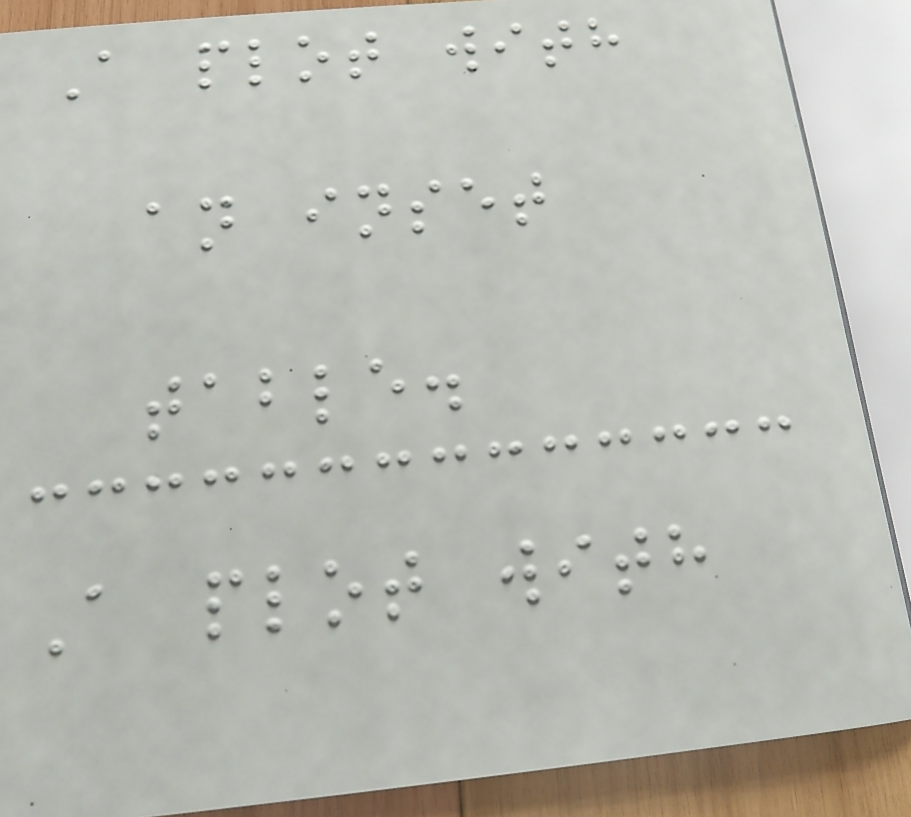A plot with
an inset
table.
A plot with
